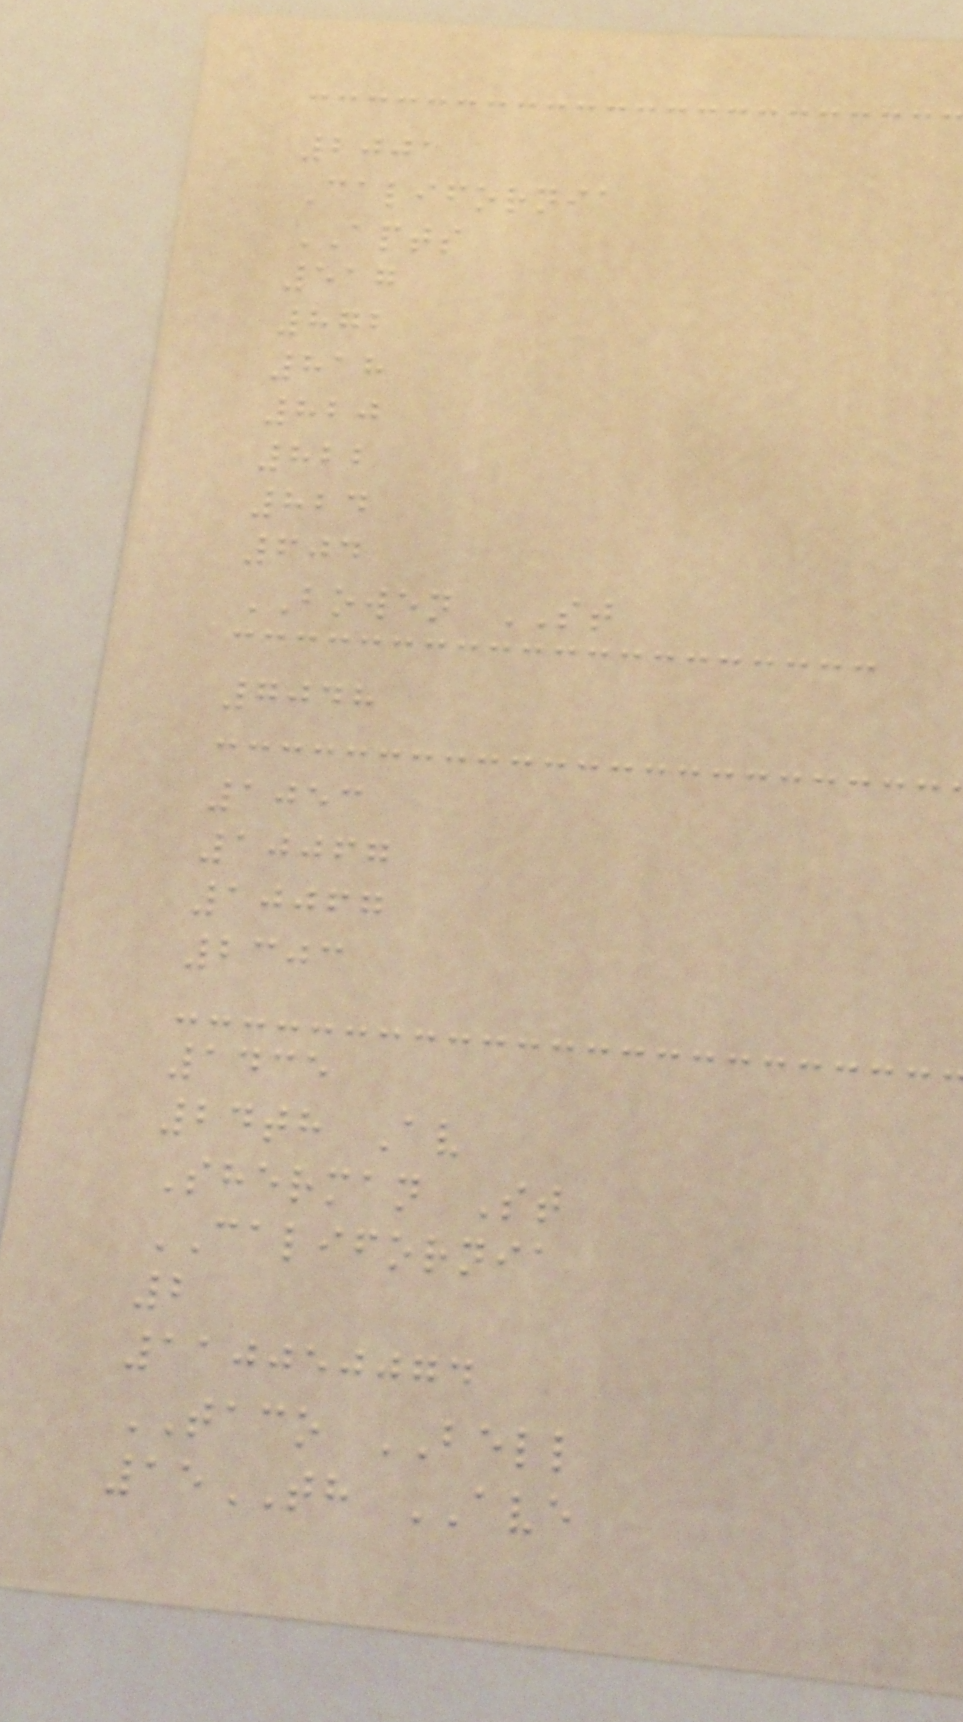2001
California
APTS
517
872
818
820
822
824
604
BOWEN ST
7048
1053
10067
10067
2303
1435
24th Av
Sherman St
CALIFORNIA
2
110050074
TACO BELL
15TH AVE
